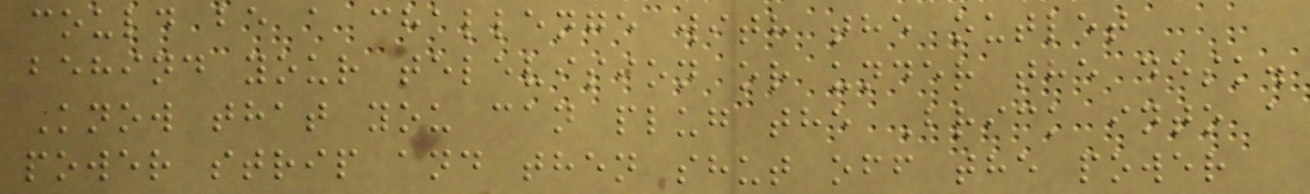could be a challenge with the outlet
behind your television or under the desk.
Know that you can plug the Brick into a
power strip and then shut off the power
